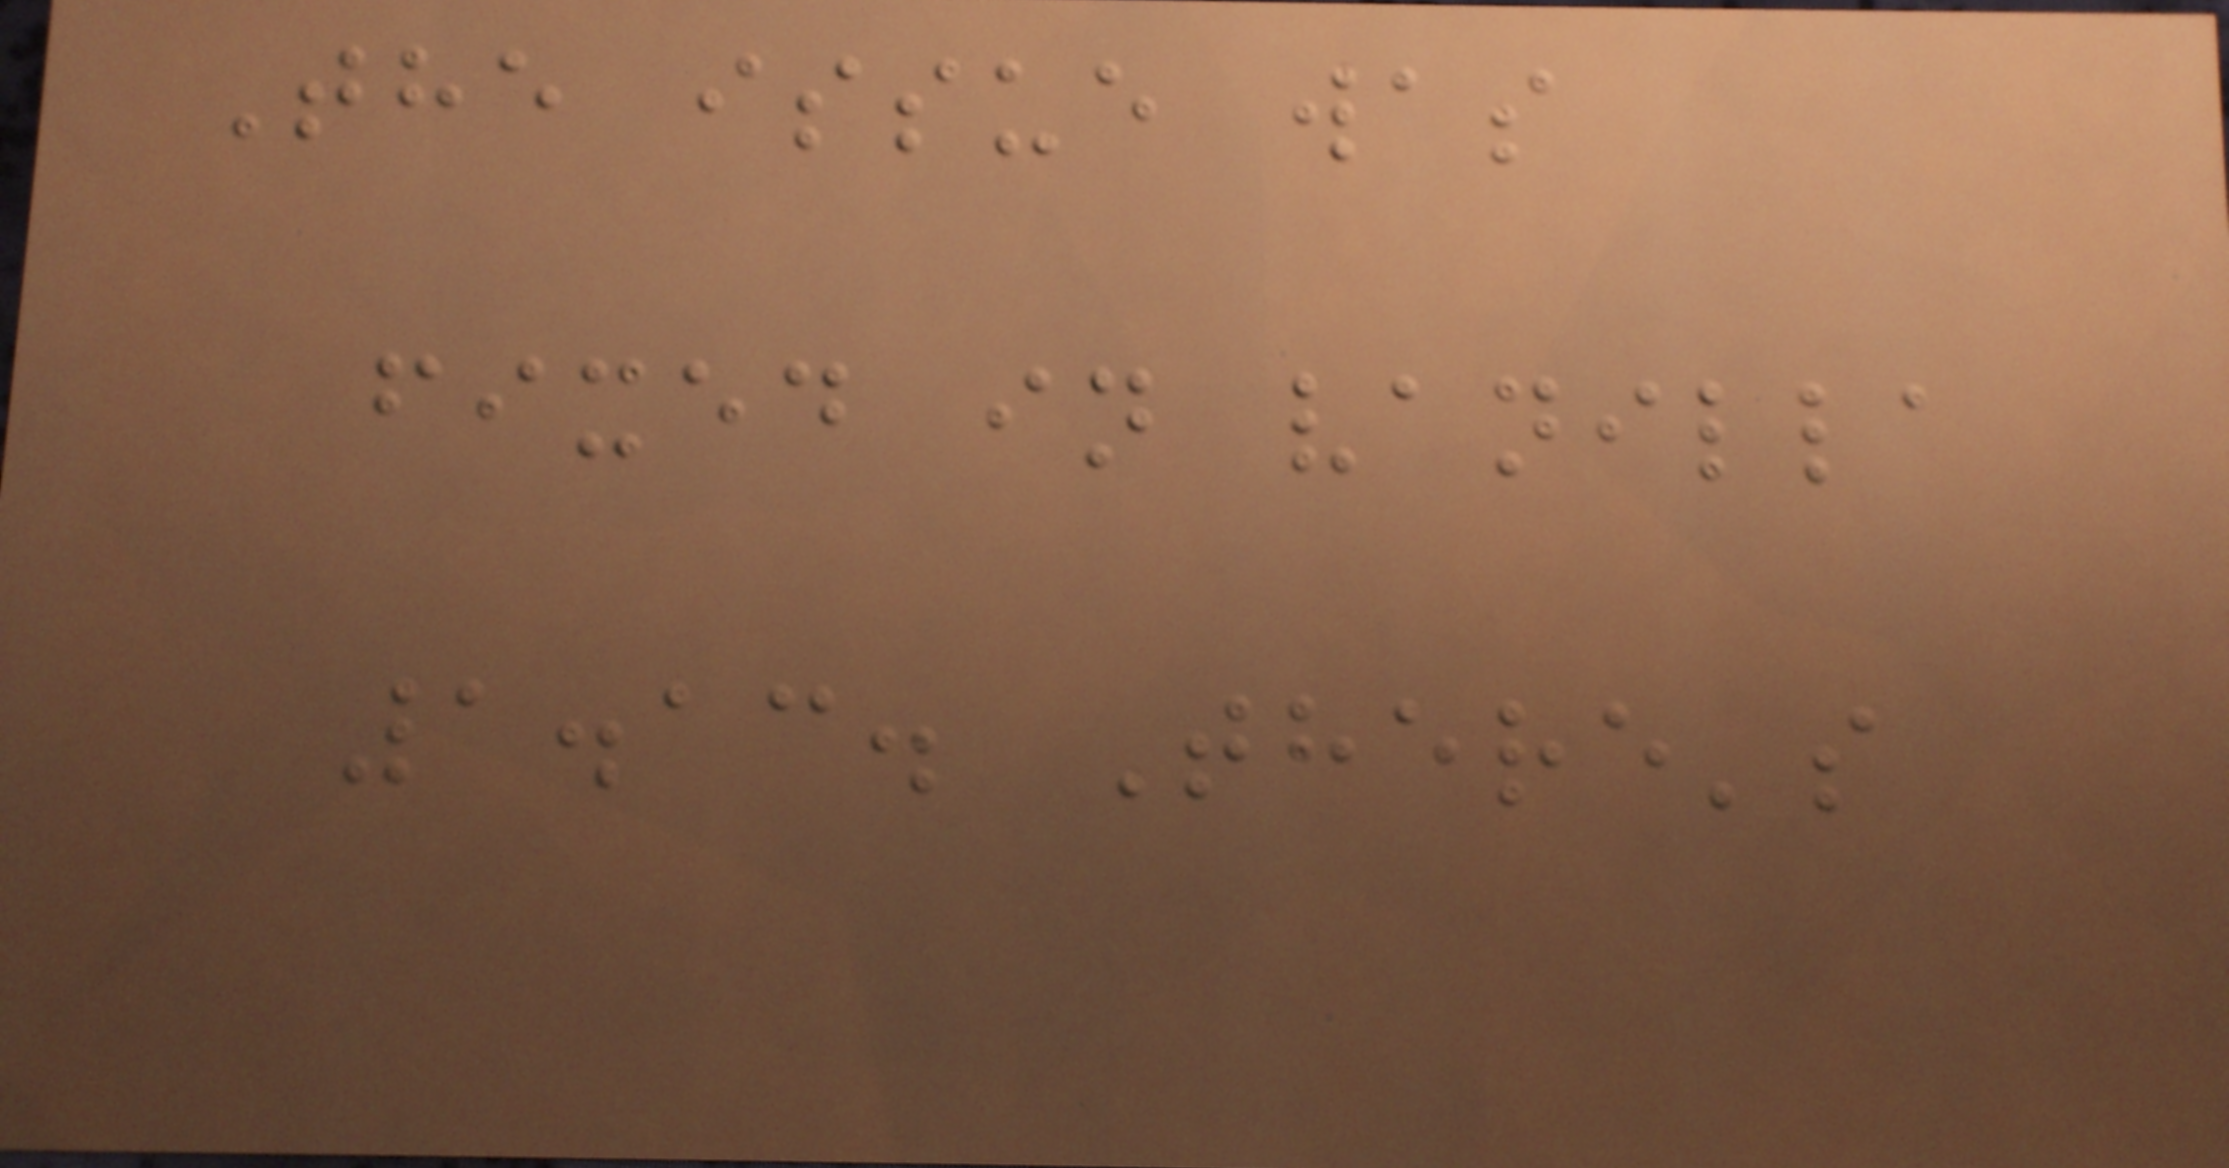The issue was
fixed in vanilla
1.13. There's
